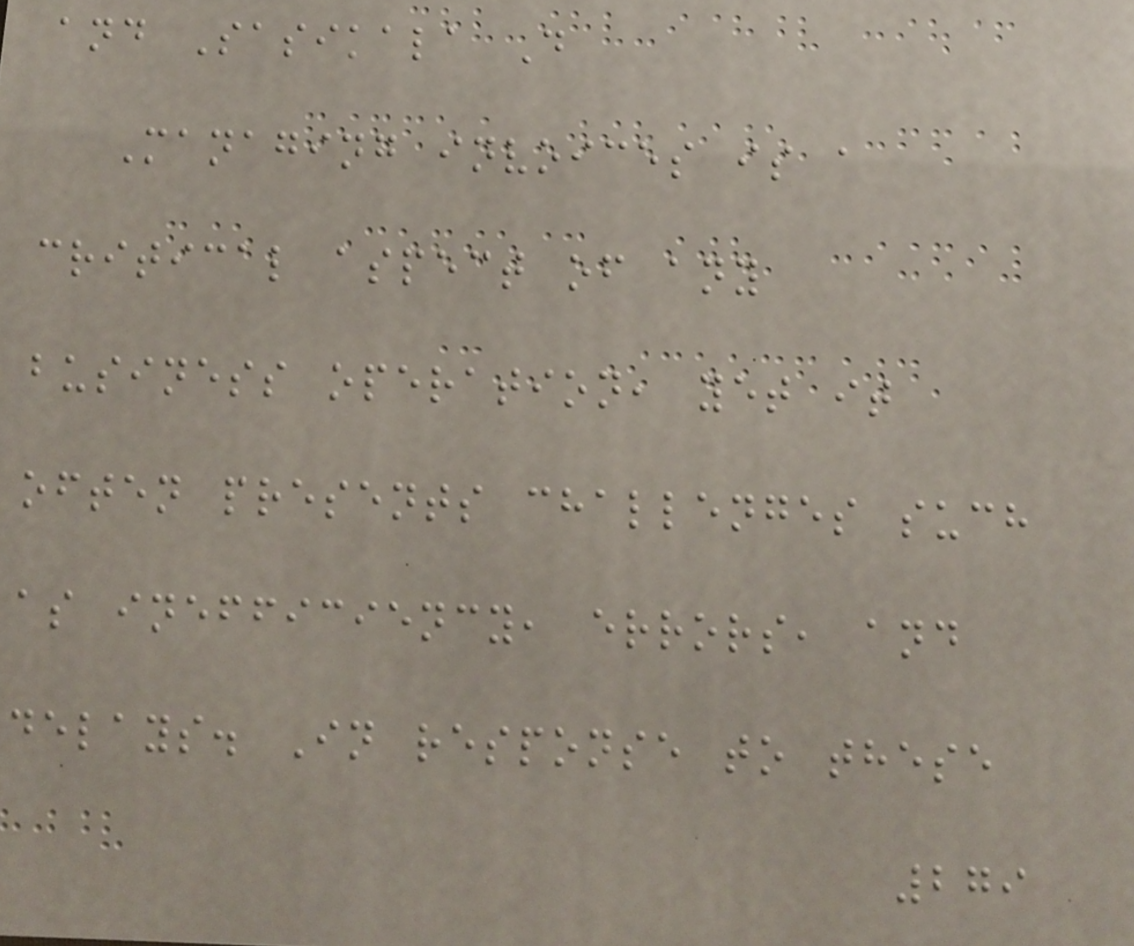and Sasikala D
Managing invoices is a
critical aspect of any
business operation, yet it
often presents challenges such
as inefficiency, errors, and
delays. In response to these
279
